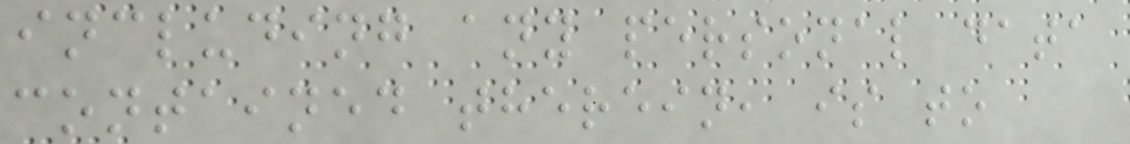including any personal data
contained therein, is to
